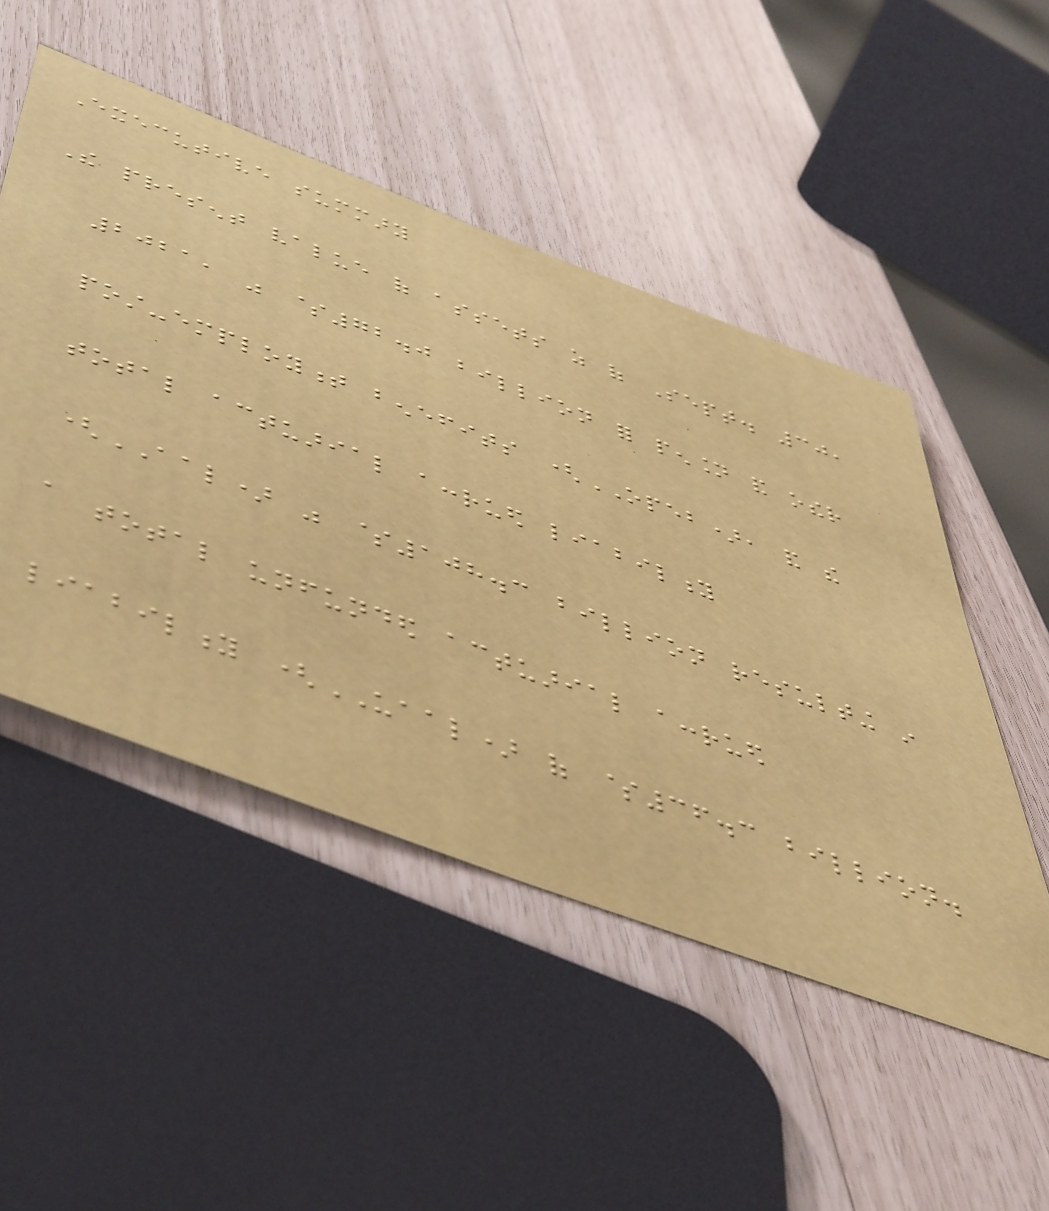Executive summary
The present value of assets as of Sept. 30,
2021, was $72.0 billion for pension and other
post-employment benefits (OPEB), and the
total actuarial accrued liability
(AAL) was $108.3 billion resulting in
a total unfunded actuarial accrued
liability (UAAL) of $36.3 billion.
